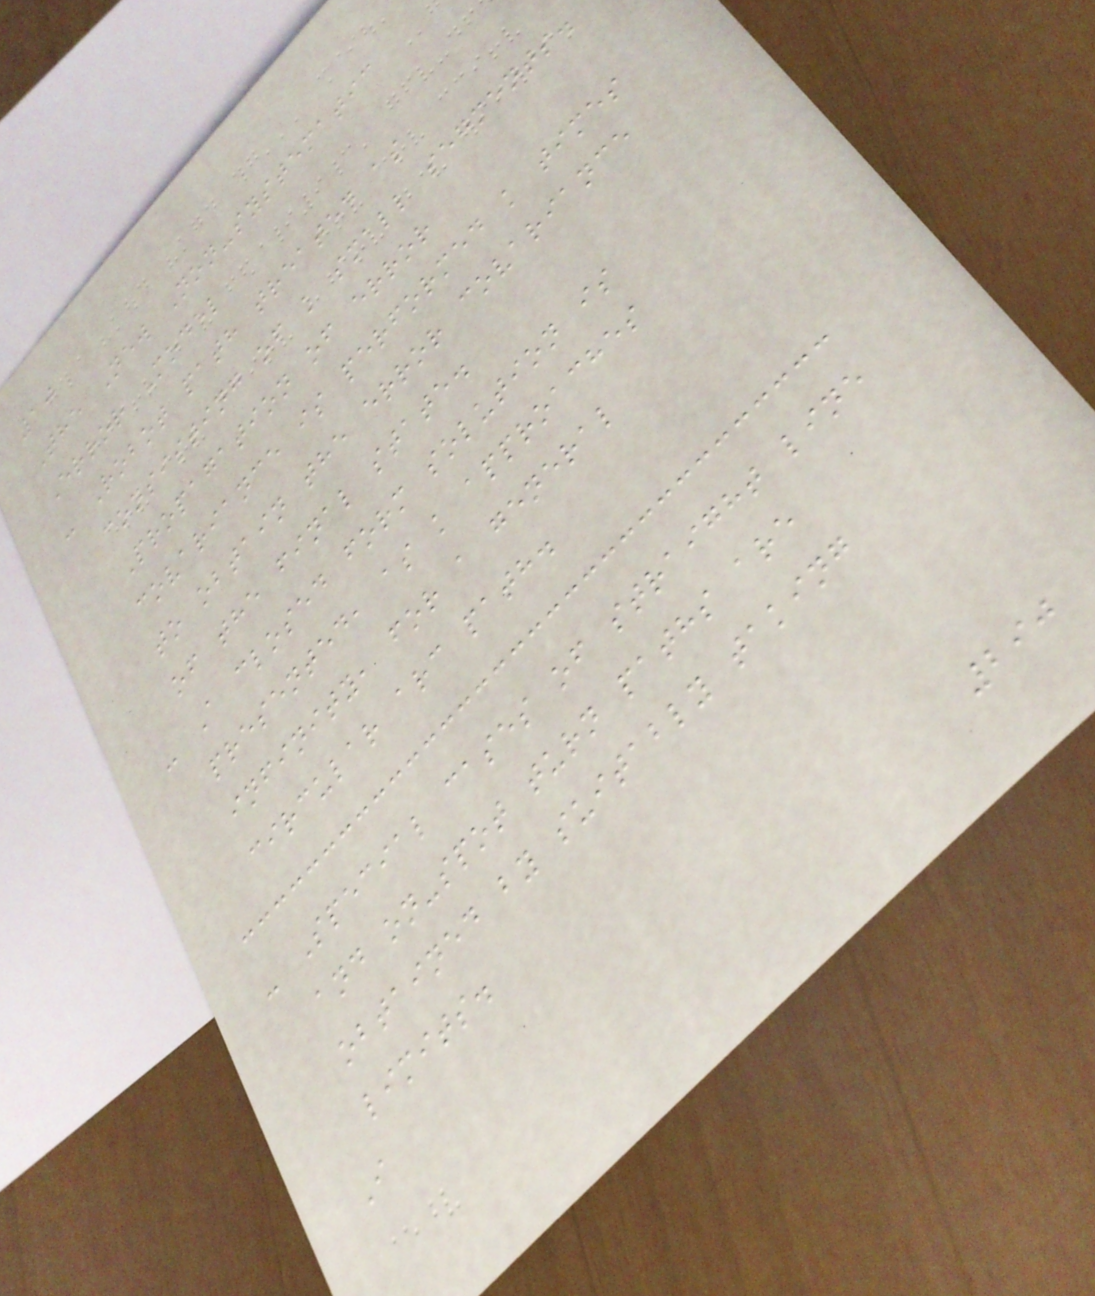10
The New Non-systematic
Error Model
- Robot path treated as
consisting of k small segments.
Propagation of error
covariance is performed k times
to obtain the error covariance
of the final state.
- A closed form solution is
presented, as k approaches
infinity, for a general
circular arc path.
- Special cases of straight line
and on-spot turn paths are
obtained by suitably taking
limits.
I
290
